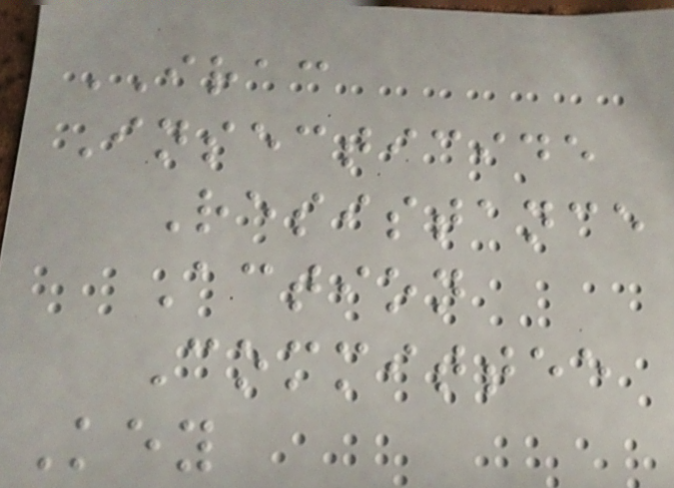IRAC
Insecticide
Resistance
Action
Committee
Key
